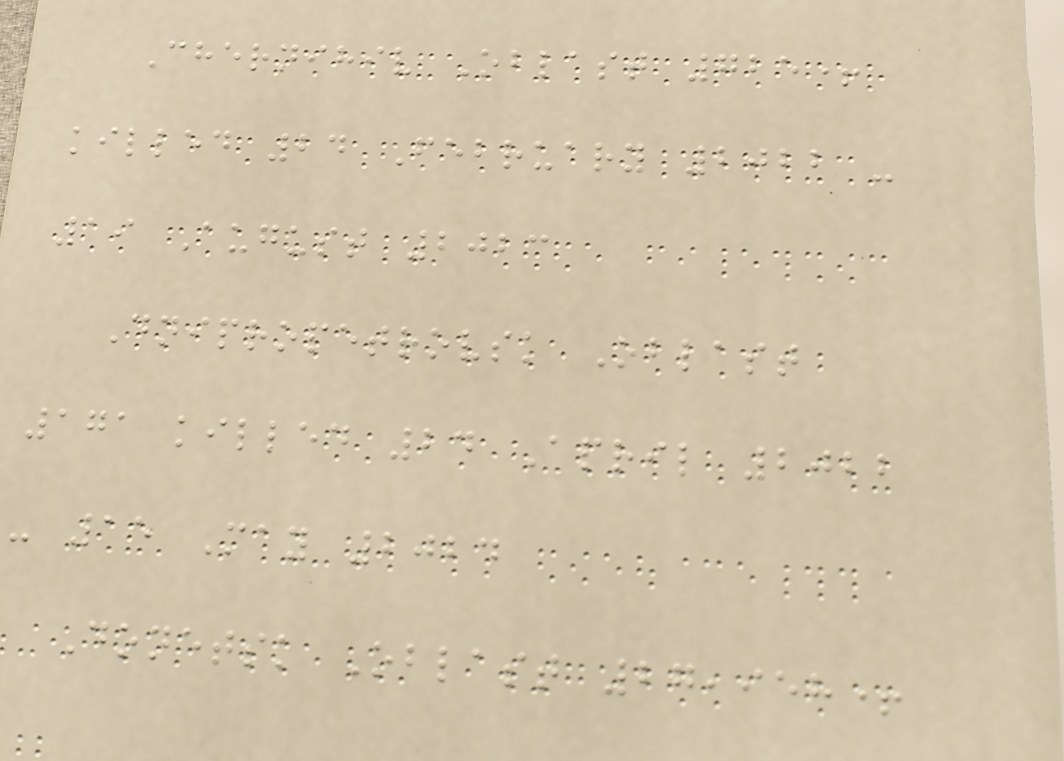Chernihiv Oblast 725+
killed 24 February 2022 -
19 August 2023
Dnipropetrovsk Oblast
171 killed 24 April 2022
- 15 May 2024
Donetsk Oblast 27,958+
